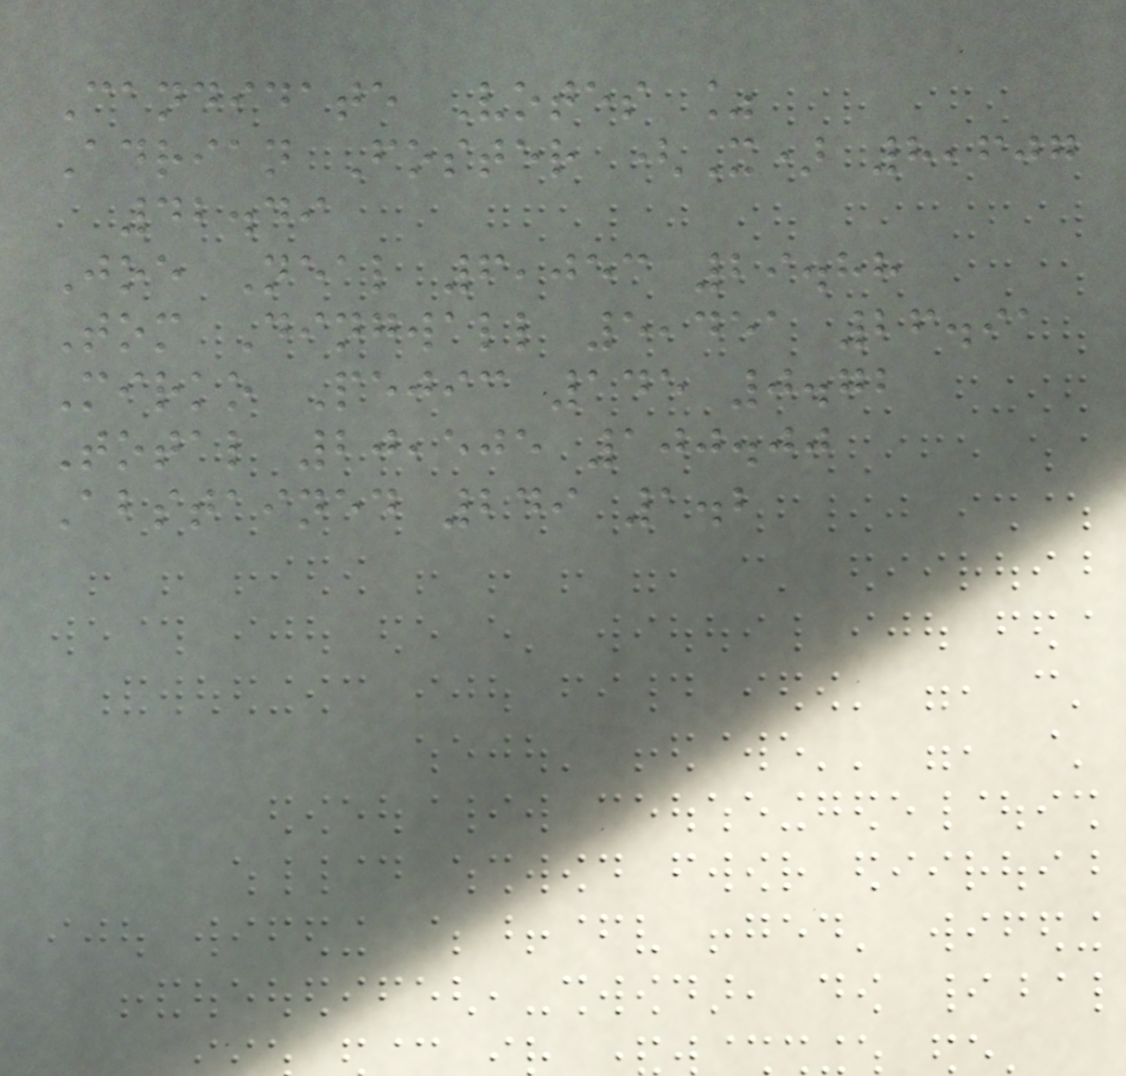Candidate Votes %
Adrian Foster (X) 8,607
42.49
Joe Neal 6,053 29.88
Tom Dingwall 5,451 26.91
Mirko Pejic 145 0.72
Total 20,505 100.00
Abstained 249 1.2
